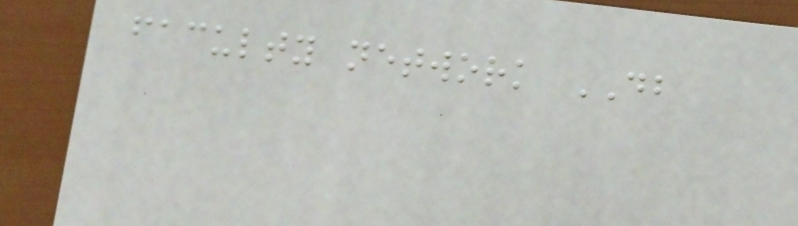faculty network DB
